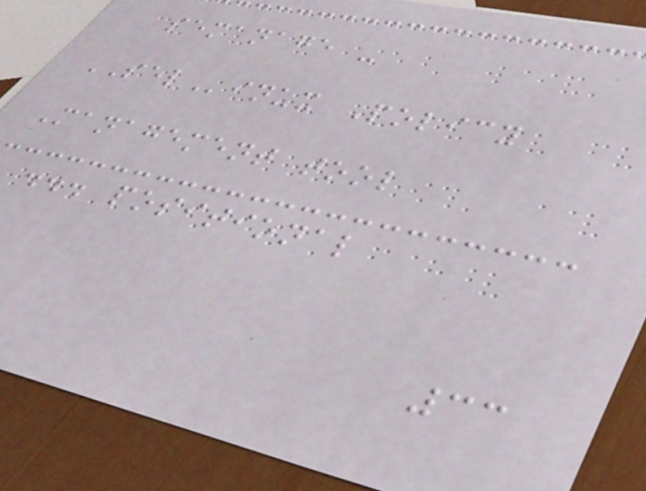semanage -
SELinux Policy
Management tool
... positional
33
